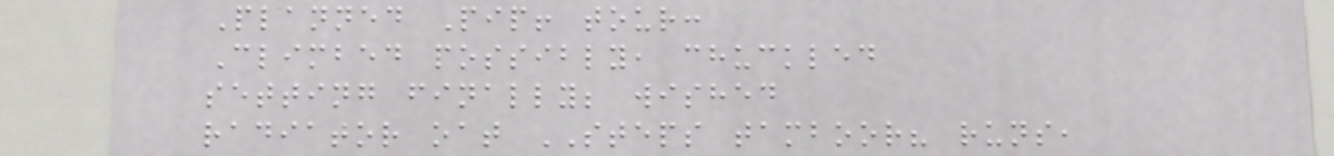Planned Pip! tour:
Climbed possibly, chuckled
setting finally; wished
radiator oat STEPS tamboor? runs,
